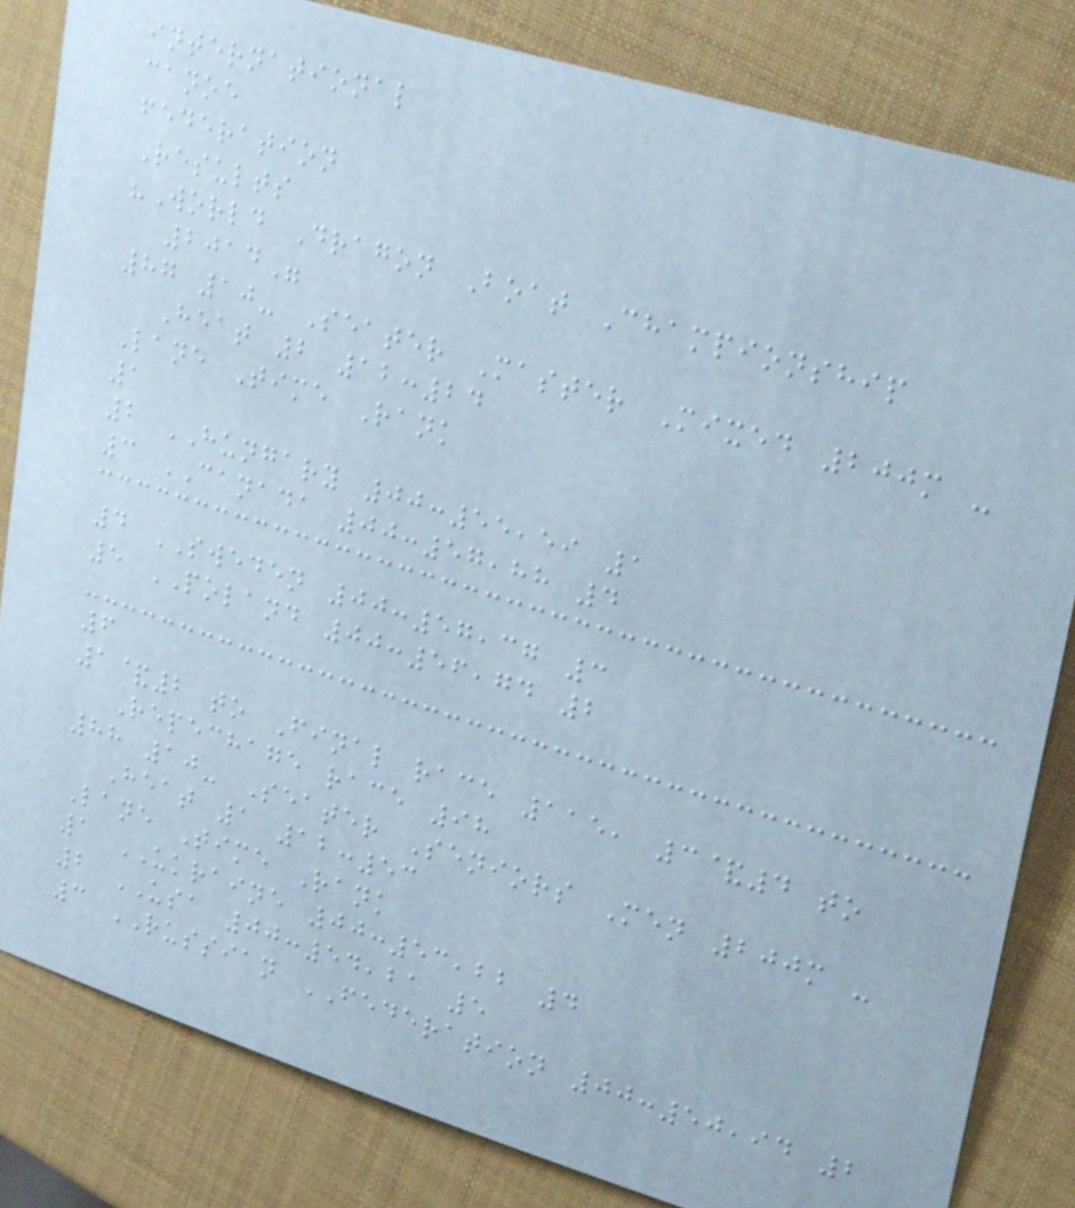international
canoe
federation
Results
"World Dragon Boat Championship
2014"
87 10- Seater Master Mixed 200m -
Heat 2 12:24
Lane Time Rank
1
2 HUNGARY 00:55,59 1
3 CANADA 00:57,88 4
4 SWEDEN 00:57,37 3
5 POLAND 00:56,74 2
6
1&2 to Final race 115, 3&4 to
Repechage race 98
88 10- Seater Seniors Men 200m -
Heat 1 12:53
Lane Time Rank
1 UKRAINE 00:53,22 4
2 USA 00:54,21 5
3 RUSSIAN FEDERATION 00:50,94 2
